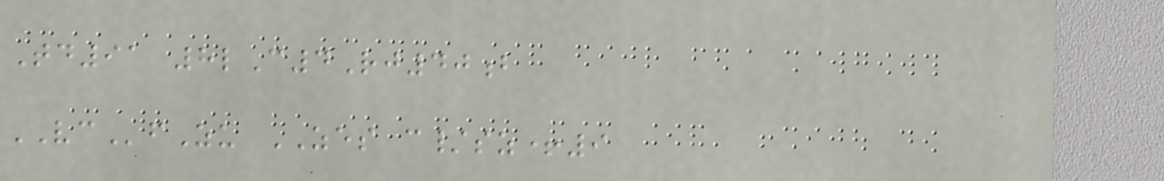Td91 8lC4Rj40b
VCfZu ZES c/sz+9
